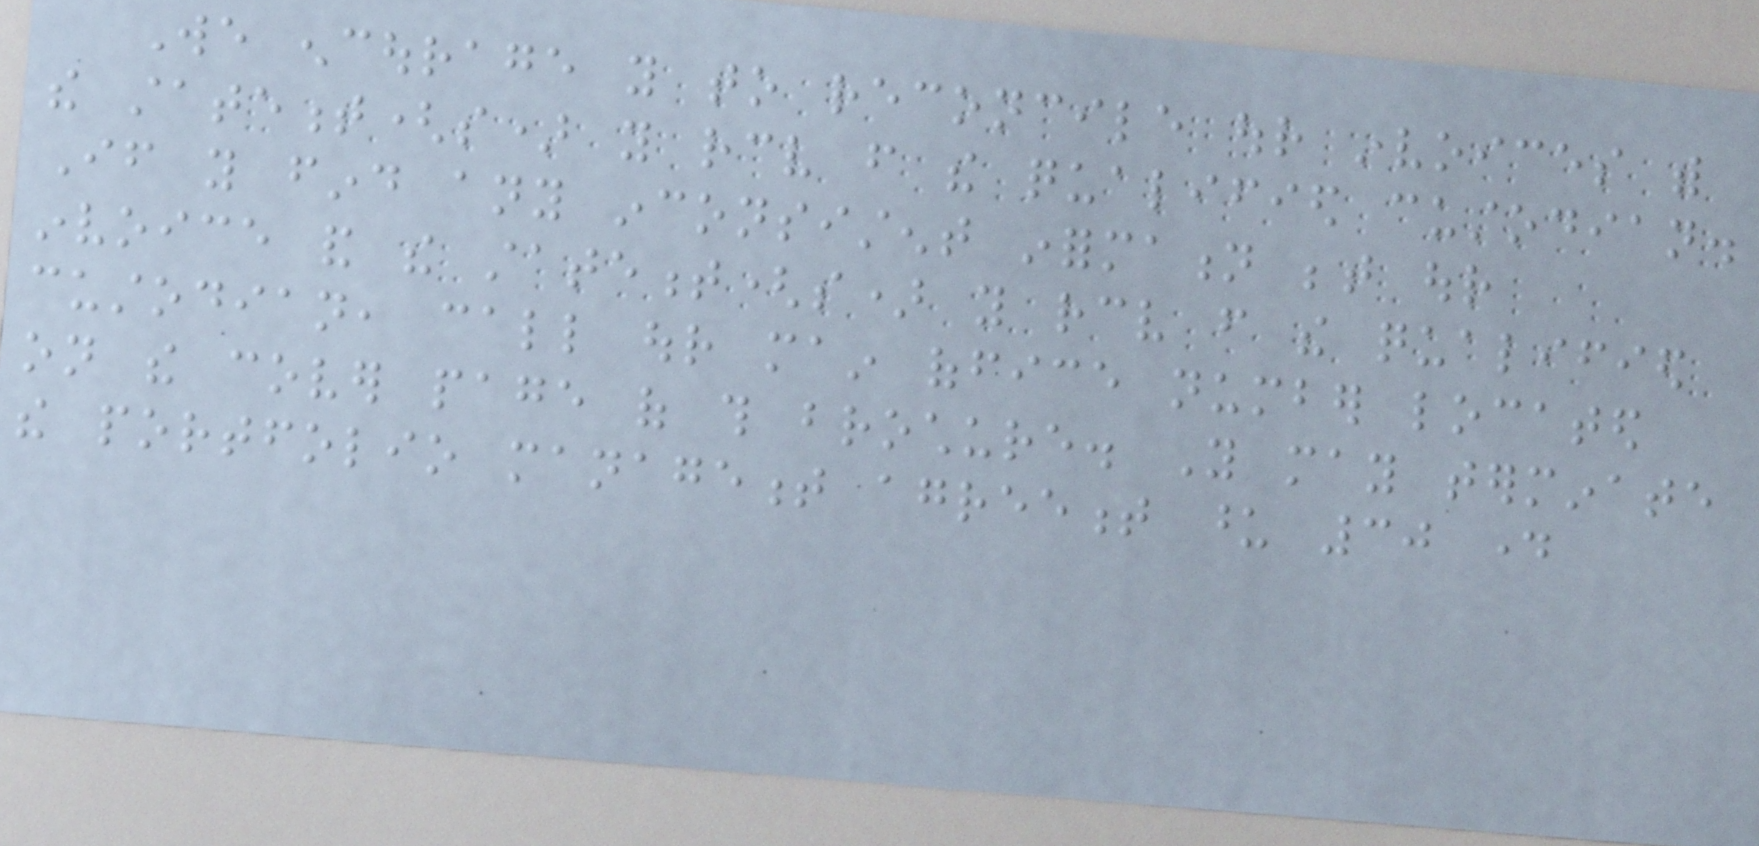We encourage you to reconcile our invoices with
the statement(s) you receive from the qualified custodian.
If you find any inconsistent information between our
invoice and the statement(s) you receive from the qualified
custodian, call our main office number located
on the cover page of this brochure. You may terminate
the portfolio management agreement upon 30 day
